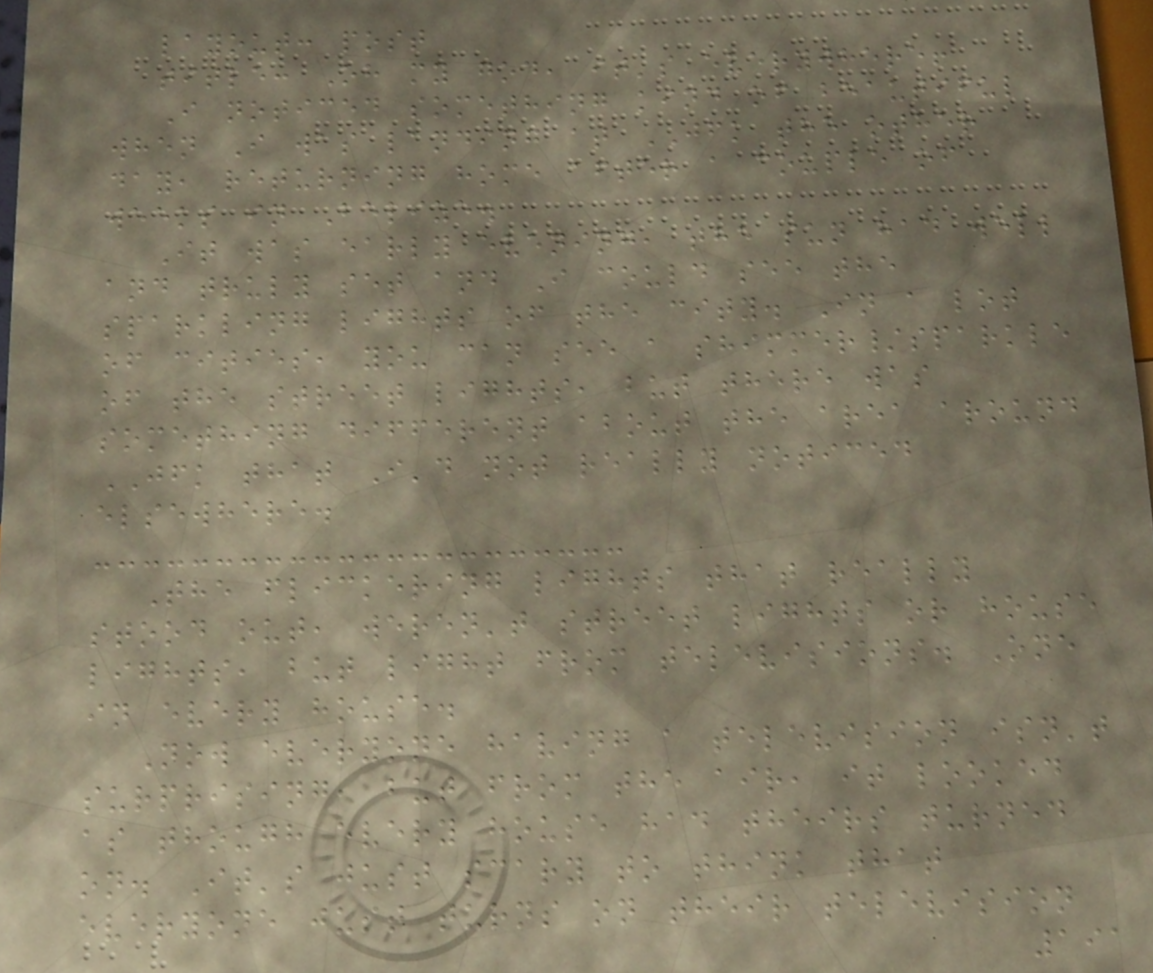layout: post
title: Oh my god, it's everywhere!
I noticed something kind of beautiful
when I was landing at JFK the other
day, returning home after a couple of
weeks in Belize.
It was early evening, the sun had well
and truly set and I could see the
sparkling lights of the city. In a lot
of cities, you can see a shimmer/sparkle
of the street lights, but there was
something different about the area around
JFK that I'd not really noticed
elsewhere.
The flickering lights that really
stood out, weren't street lights or house
lights, but light from televisions. One
in every house.
Now everyone having a television isn't
surprising, but from the air, it looked
as though every house had theirs turned
on. It's just scary to think that
everyone just turns on their television
191
